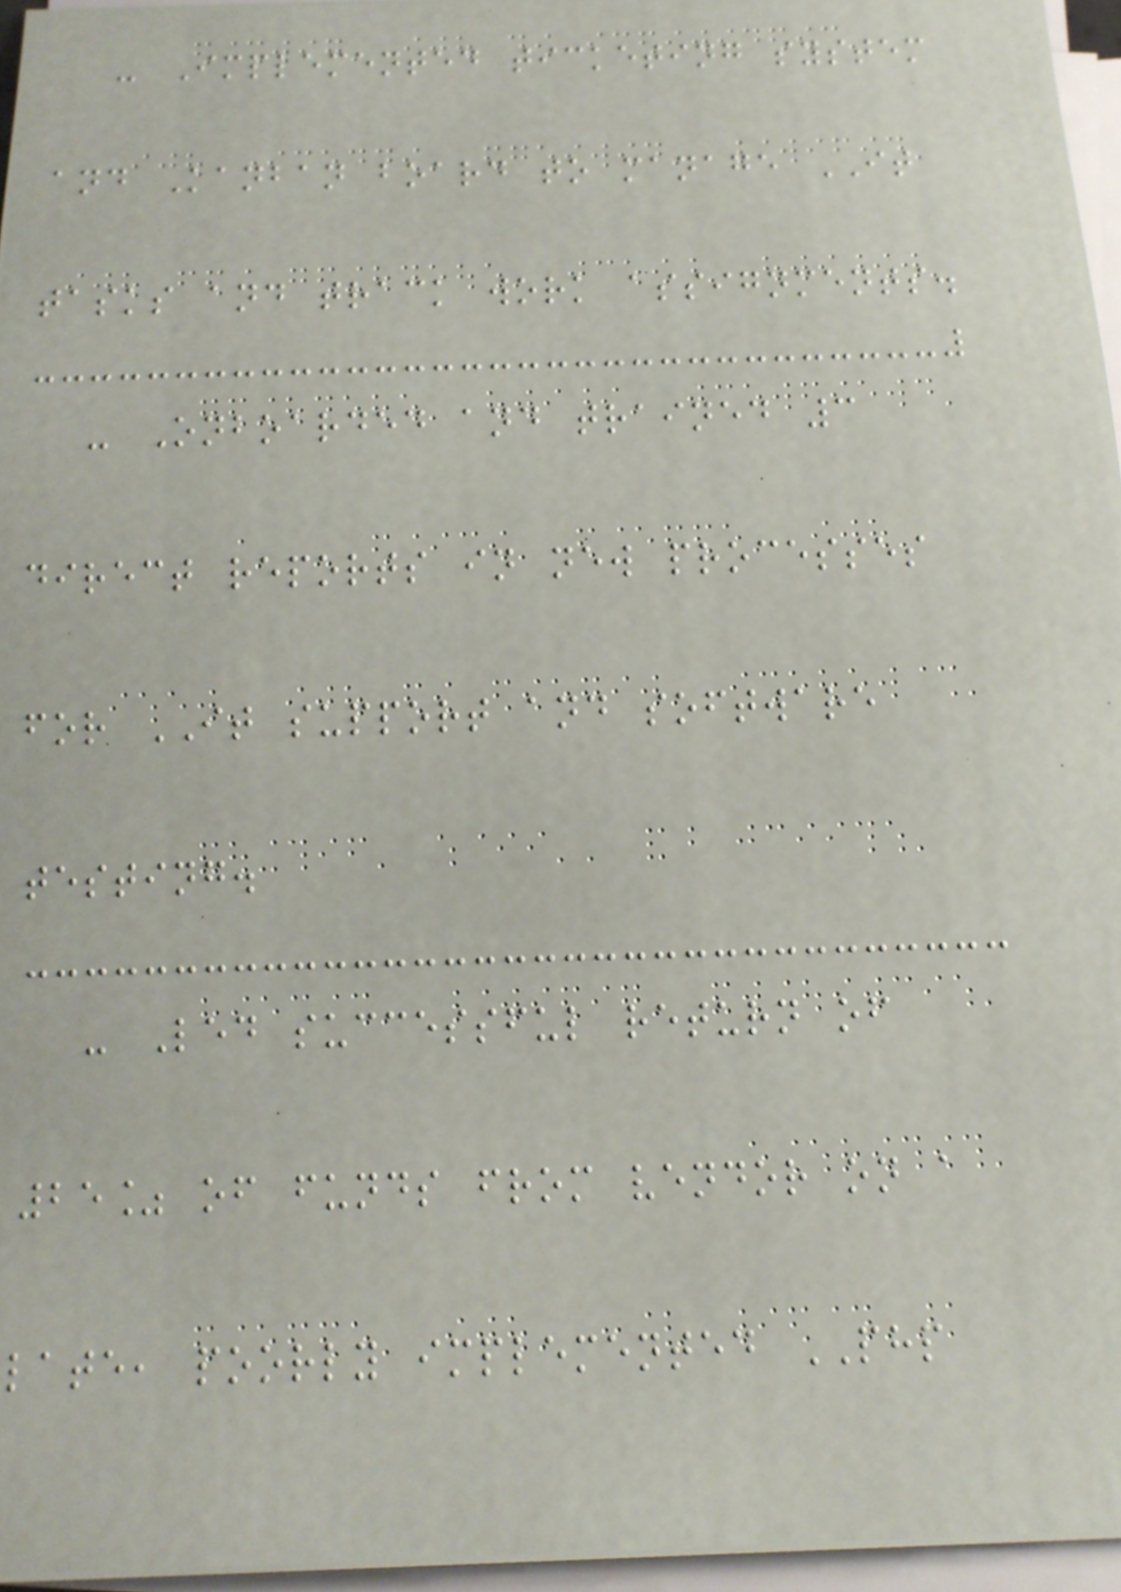- Implemented ticketing system
and Kanban board to manage IT
tasks and track work assignments.
- Onboarded and trained 3
direct reports in new processes
for IT support and software
testing.
- Led successful return of
25% of funds from vendor on a
late, poorly implemented PHP
